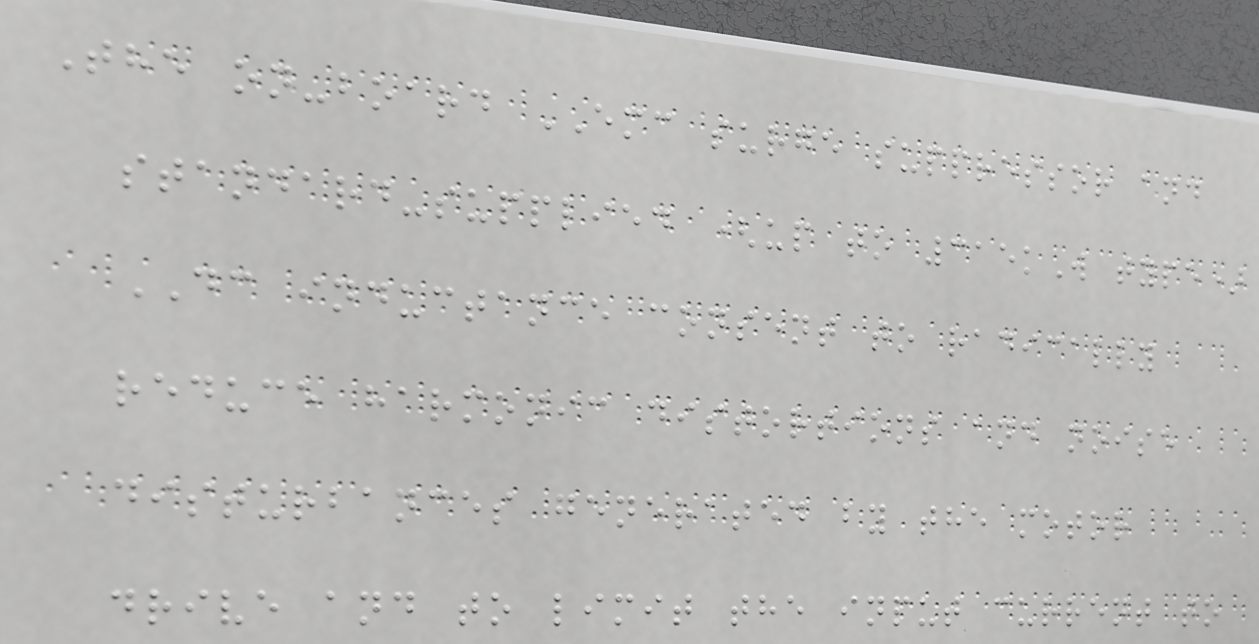The on-board EMC surge suppressor and
standard-supplied (up to 315kW type)
DC inductance consent to radically
reduce harmonic distortions and noise
disturbances generated by the motor
drive and to limit the input current to
